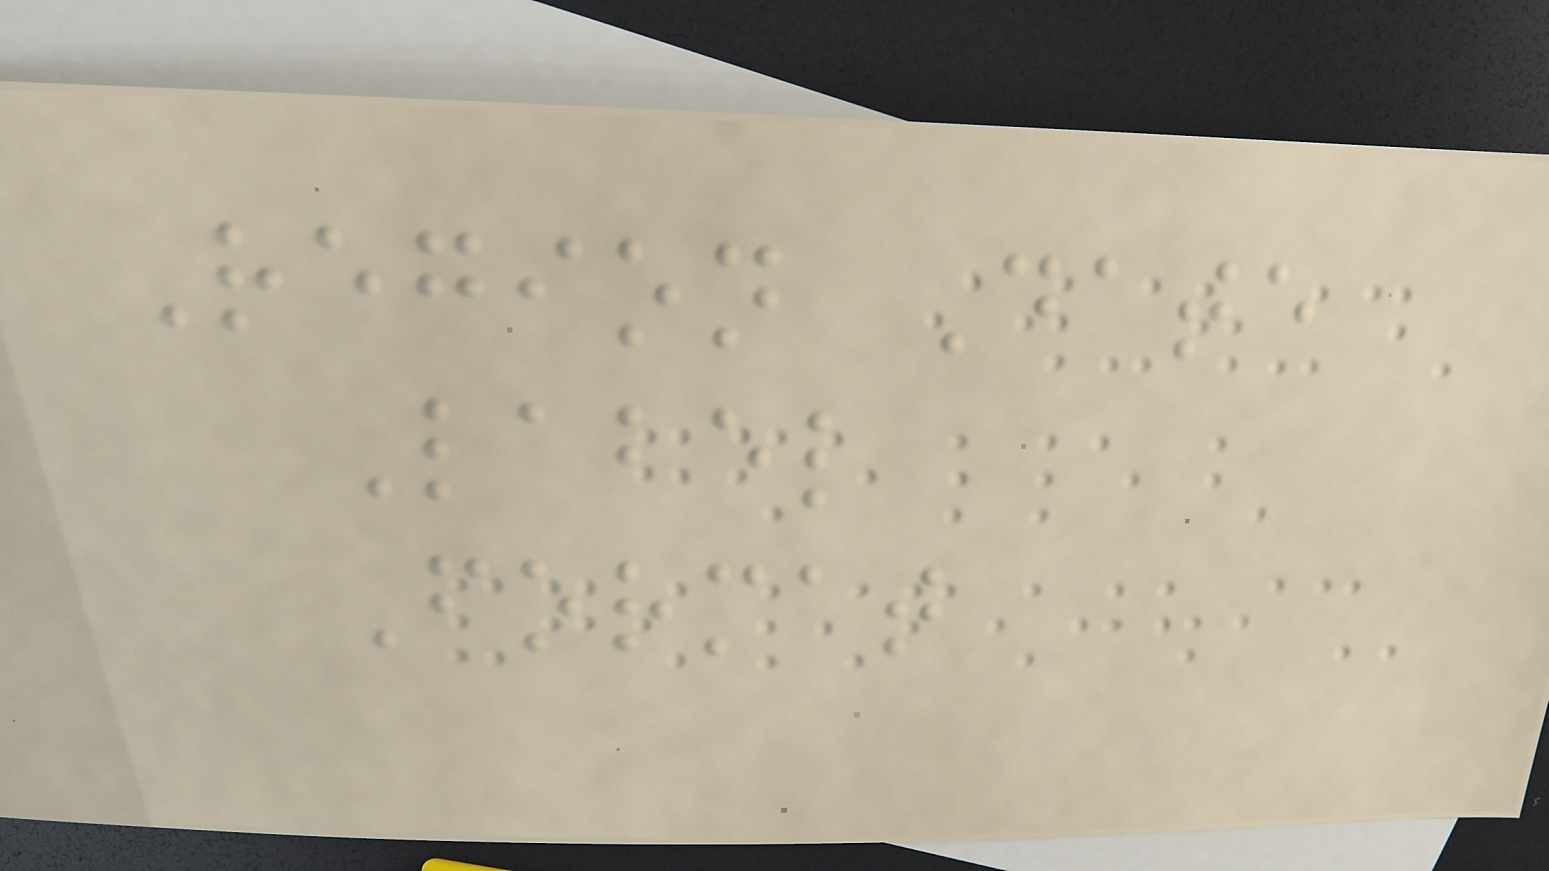Region Date
Label
Format
